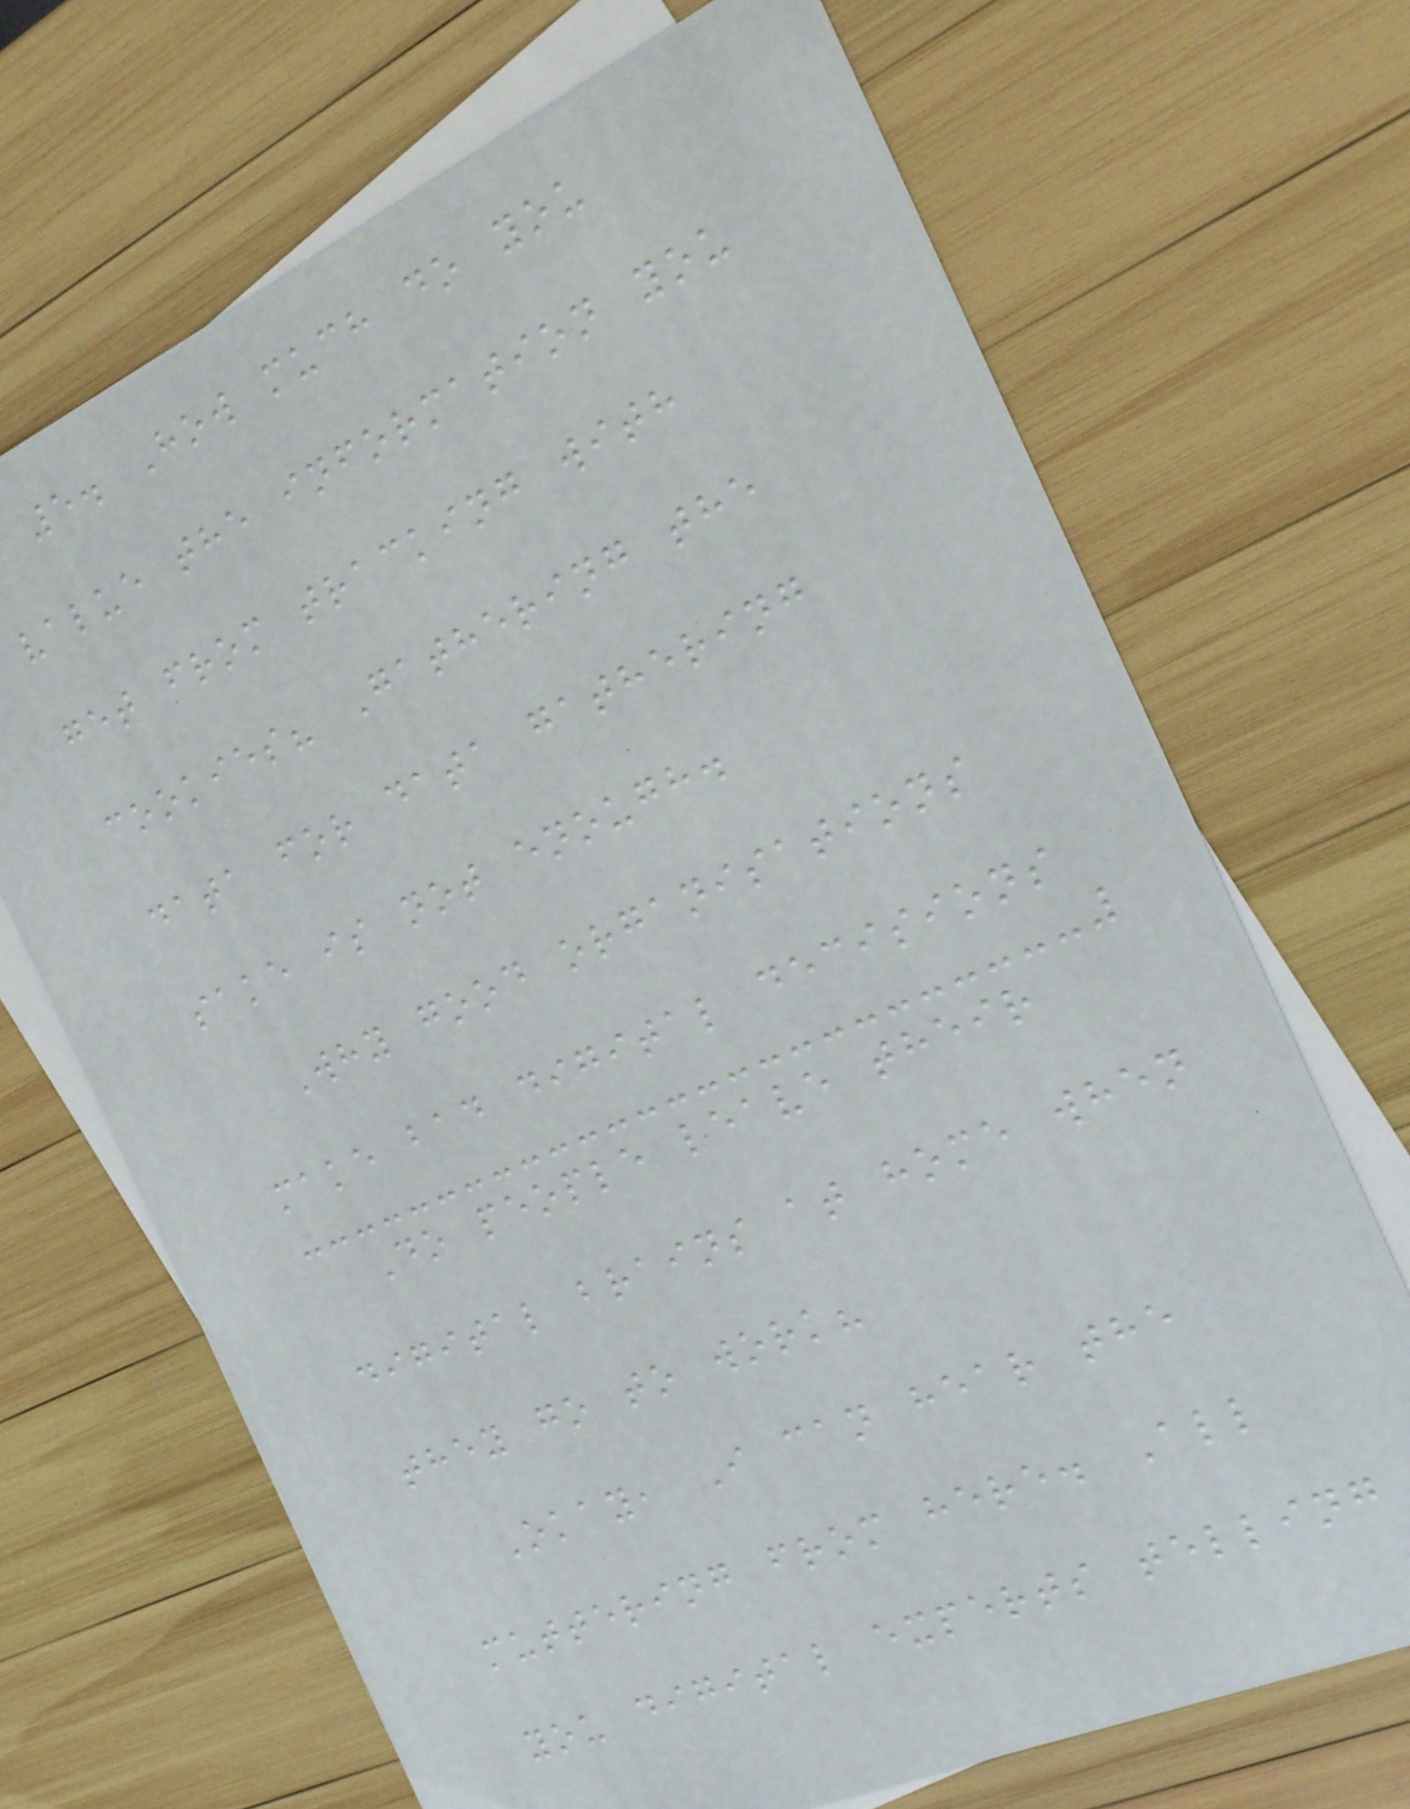5. How much do you
value the information you
get from tracking with
cookies? Gathering the
data for data gathering
sake is not enough.
Why good organisations
make bad digital decisions
Do people leave their
digital brains at home when
they go to work?
Okay, I can hear the
muttering from here. All
you digital experts telling
